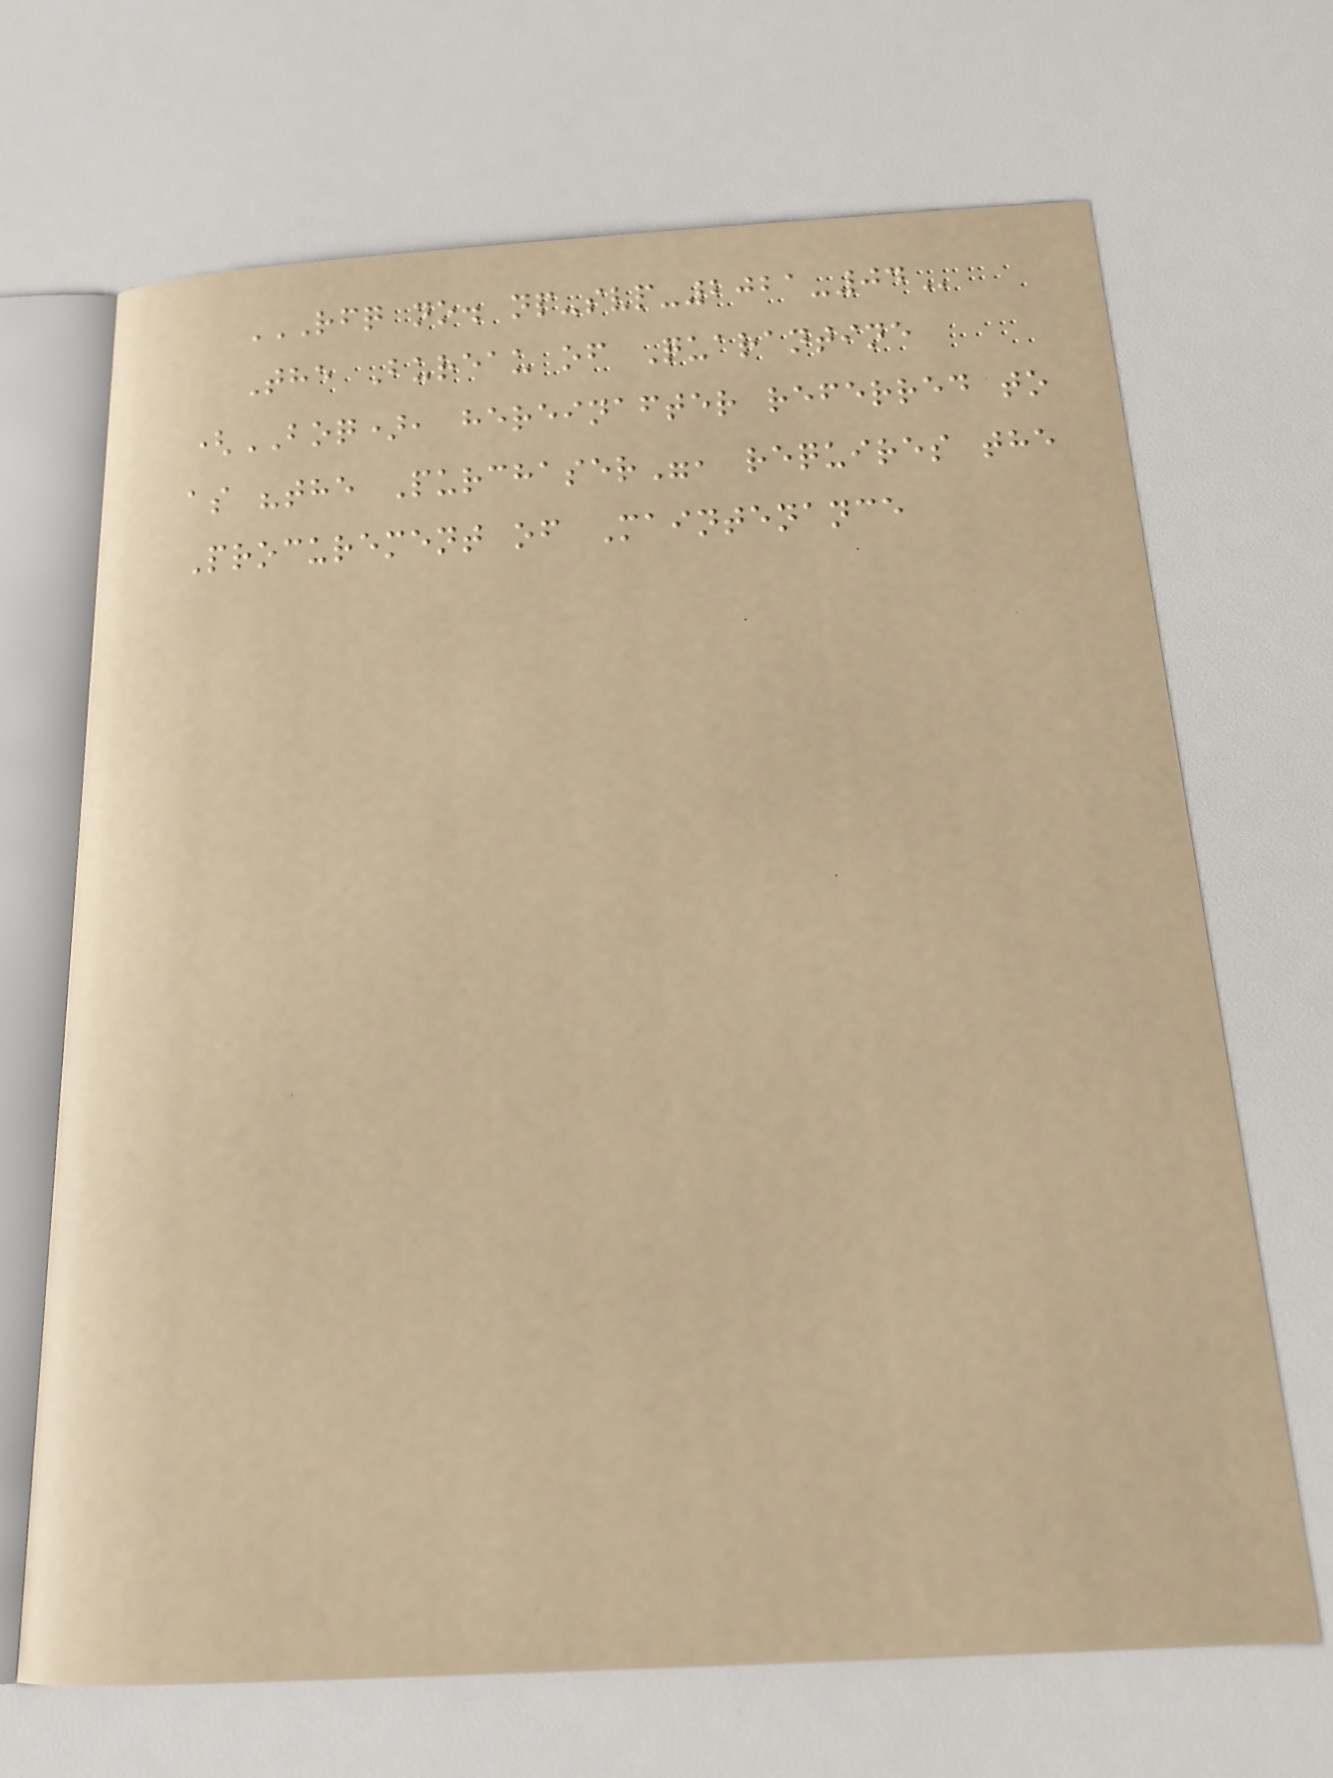RFQ NO. NP-SVP-2021-04
The Bureau of Quarantine
(BOQ), hereinafter referred to
as "the Purchaser", requires the
Procurement of Maintenance
